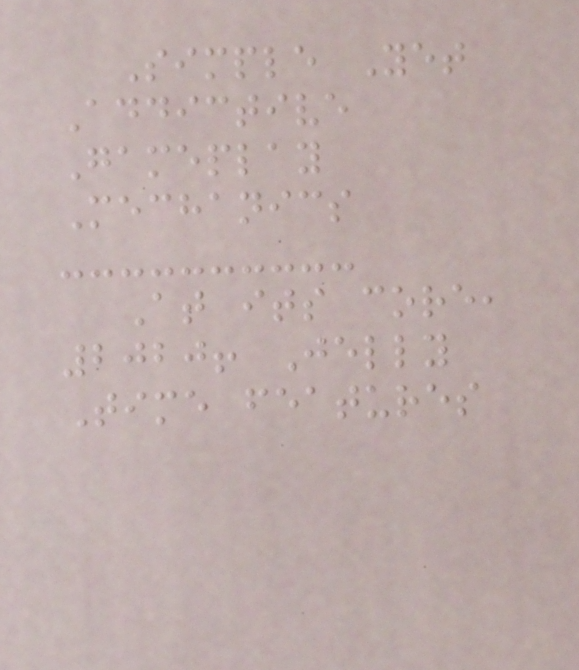Simple Yet
Addictive
Gameplay
Mechanics
At its core,
2020! Jelly
Time features
